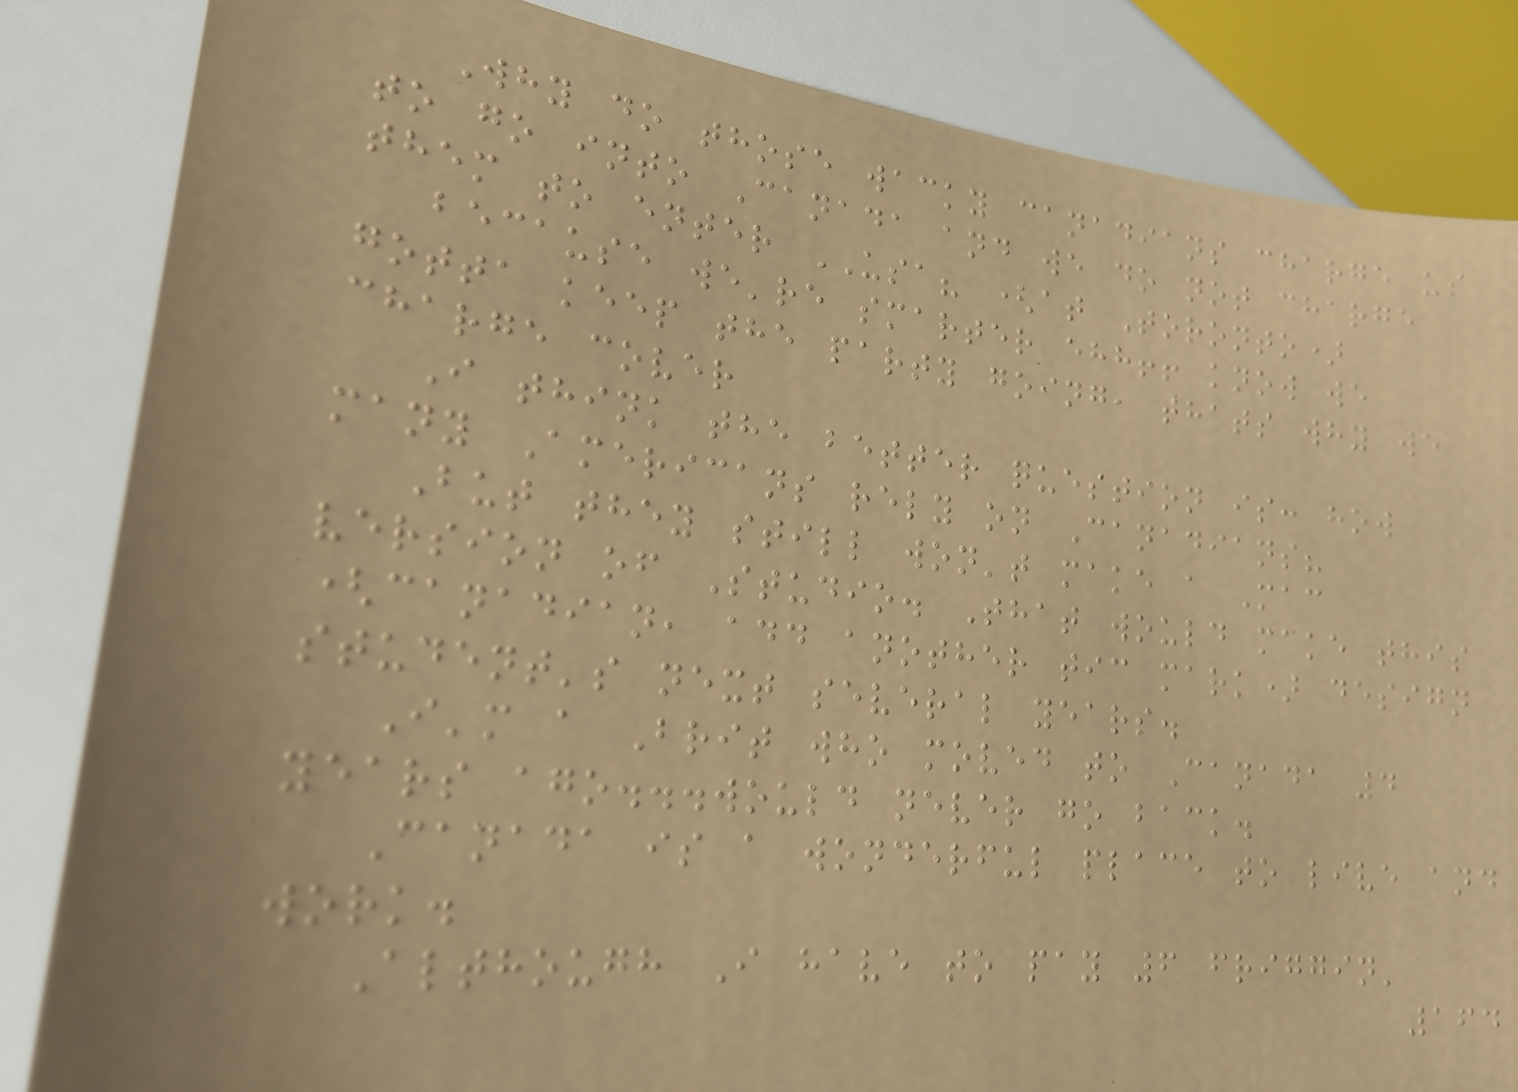Why do those wacky canadians charge us
to go into Canada and we do not charge
them to enter USA? (at Toronto)
because we're smarter ehh!! know we
gotta keep the party going, thats why we
charge cover
I think the better question is: how
many Americans rely on Canadians?
But they still won't make a Mac
version of Studio. That would make this
(canadian, add another tic mark) design
student's next several years.
I'm a Brit who moved to Canada 4
years ago...would never go back.
Canada is a wonderful place to live and
work.
Although I have to pay 6 friggin'
164
